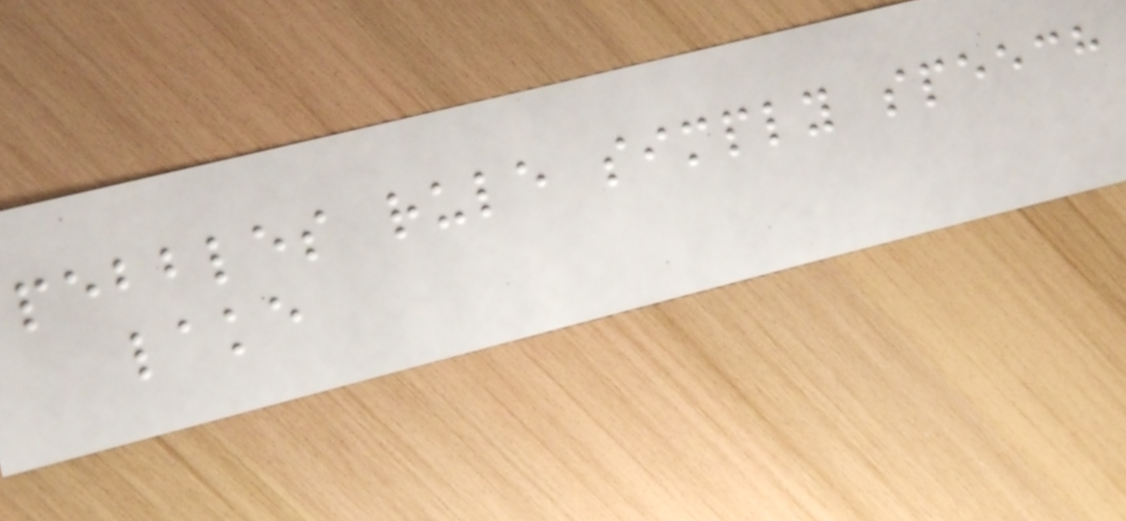pebbles rule simply speech
lake
